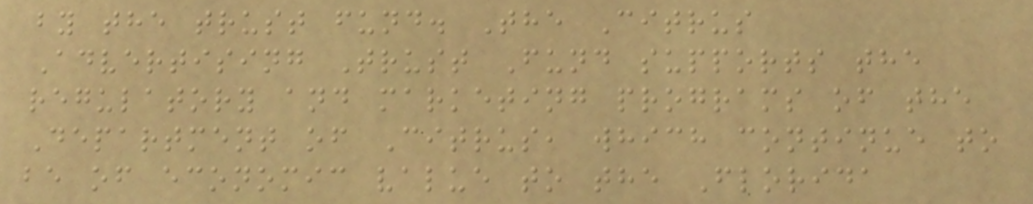by the trust fund. The Citrus
Advertising Trust Fund supports the
regulatory and marketing programs of the
Department of Citrus, which continue to
be of economic value to the Florida
